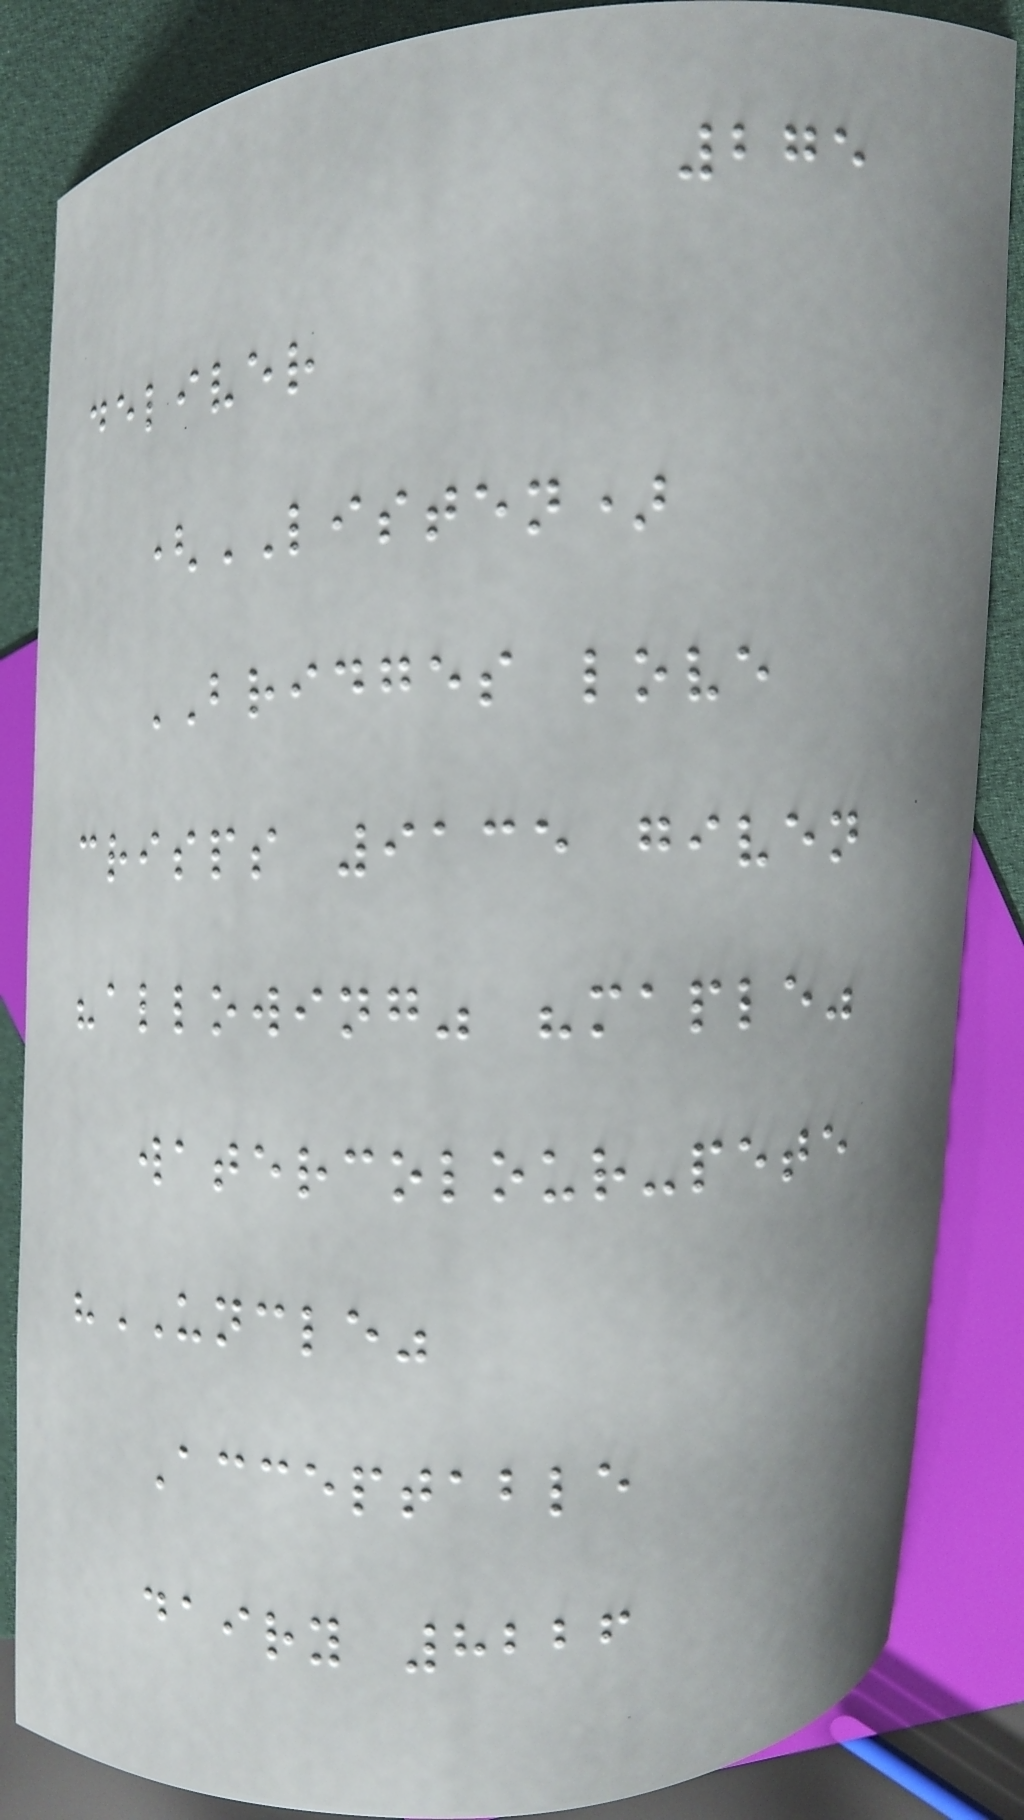275
deliver
(LISTEN)
BRIDGES love
crisps 9135 given
"allowing" "maple"
watercolour-pete
"UNCLE"
Acceptable
dairy 8226
